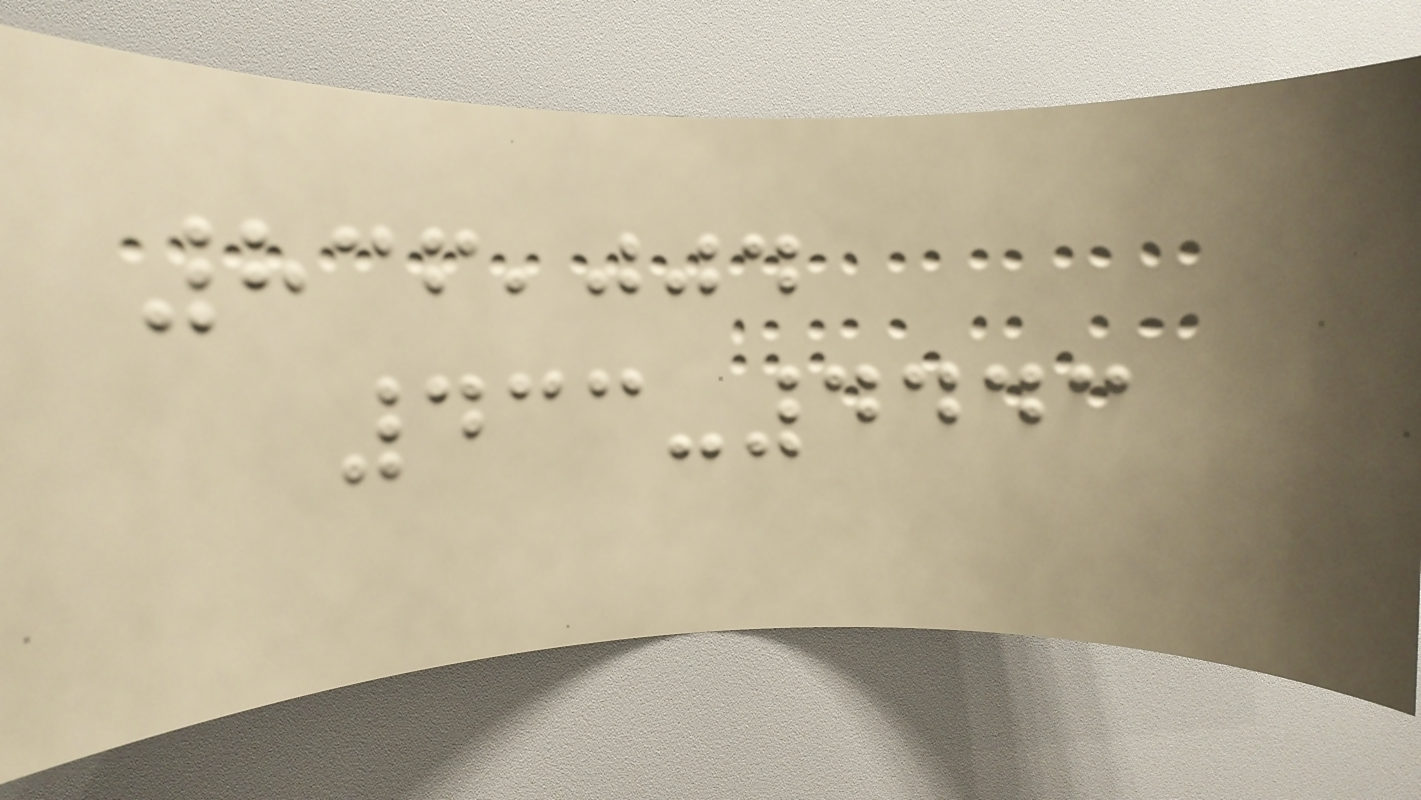836,004
433-4443
